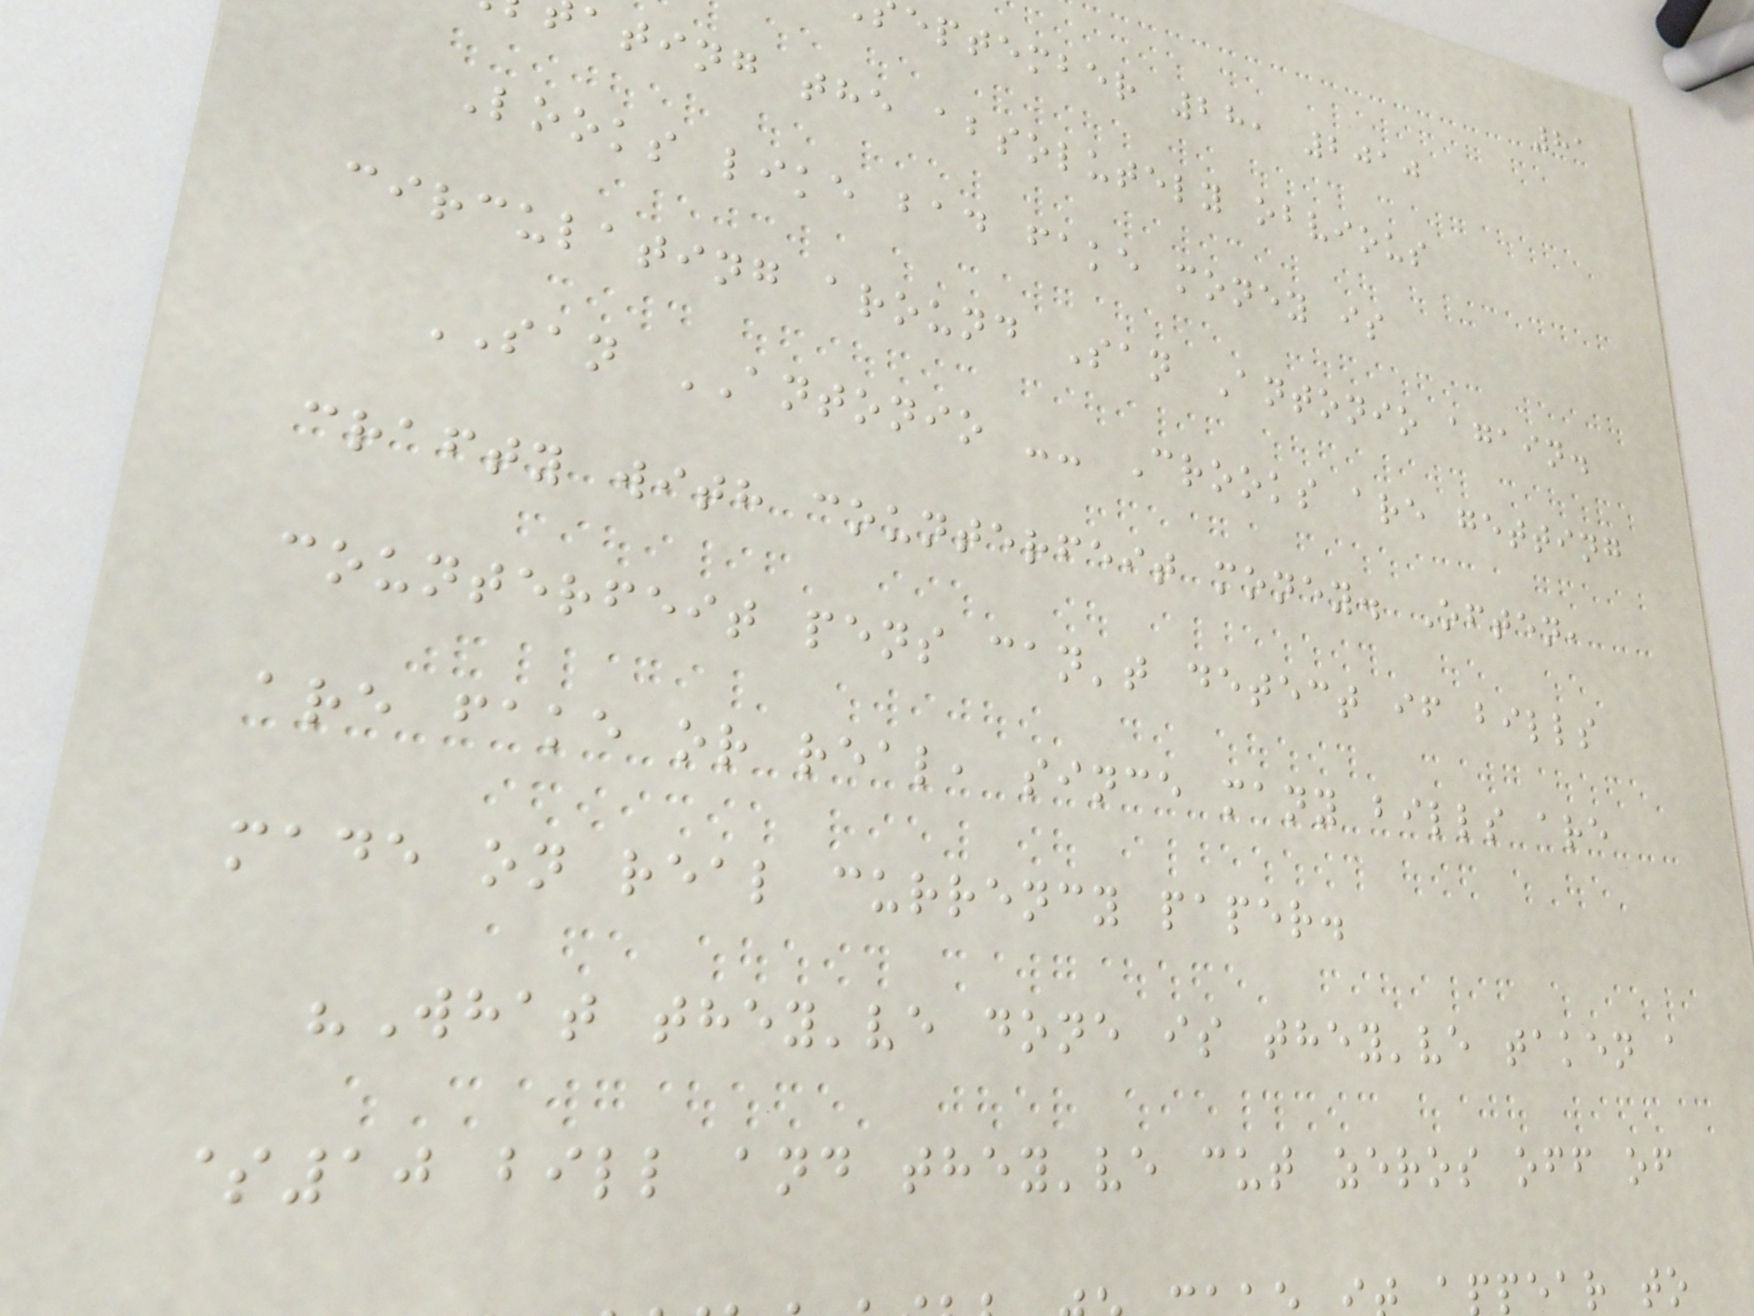81
eptember 28, 2010
ating the absolutely obvious
Looks like bad fake money is
circulating around San Antonio again.
SAN ANTONIO -- Crooks are getting
crafty with counterfeit money. Often,
counterfeit pens can't detect if bills
are fake or real, since many bills are
made on real currency paper.
"What they've done is they've taken a
$10 bill and they've cut zeros off of
